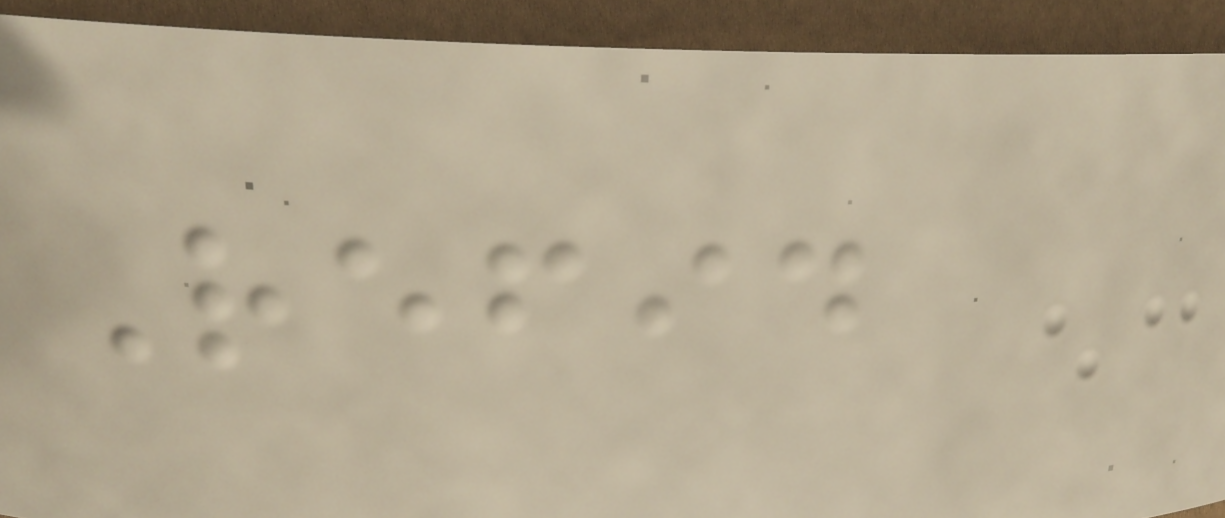Refid
